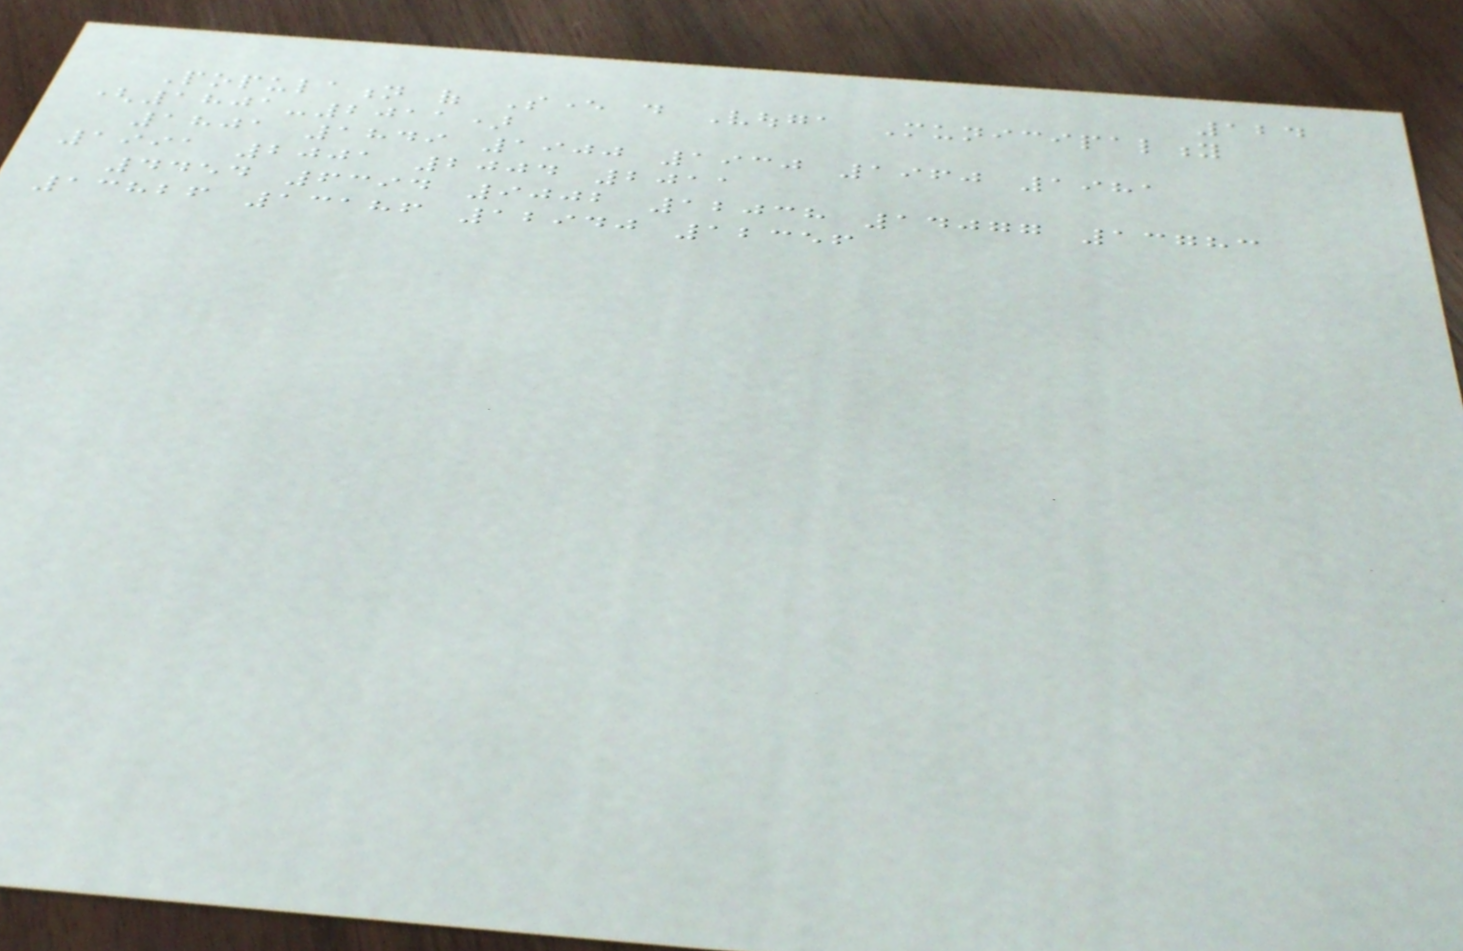124
Population of Sever do Vouga Municipality
(1801-2011)
1801 1849 1900 1930 1960 1981
1991 2001 2004 2011
4454 6394 9002 12038 14077 13783
13826 13186 12940 12356
